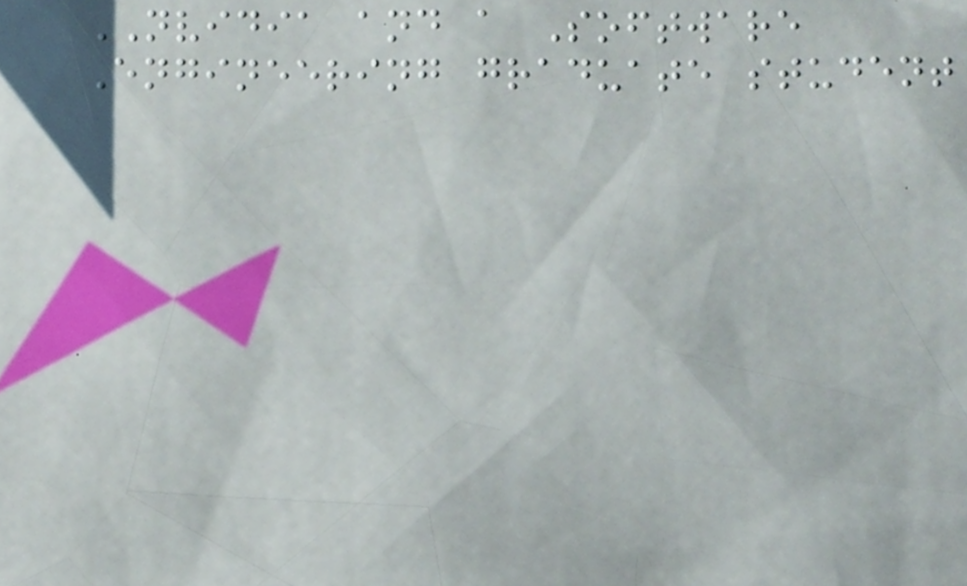NVIDIA and a Software
Engineering graduate student
